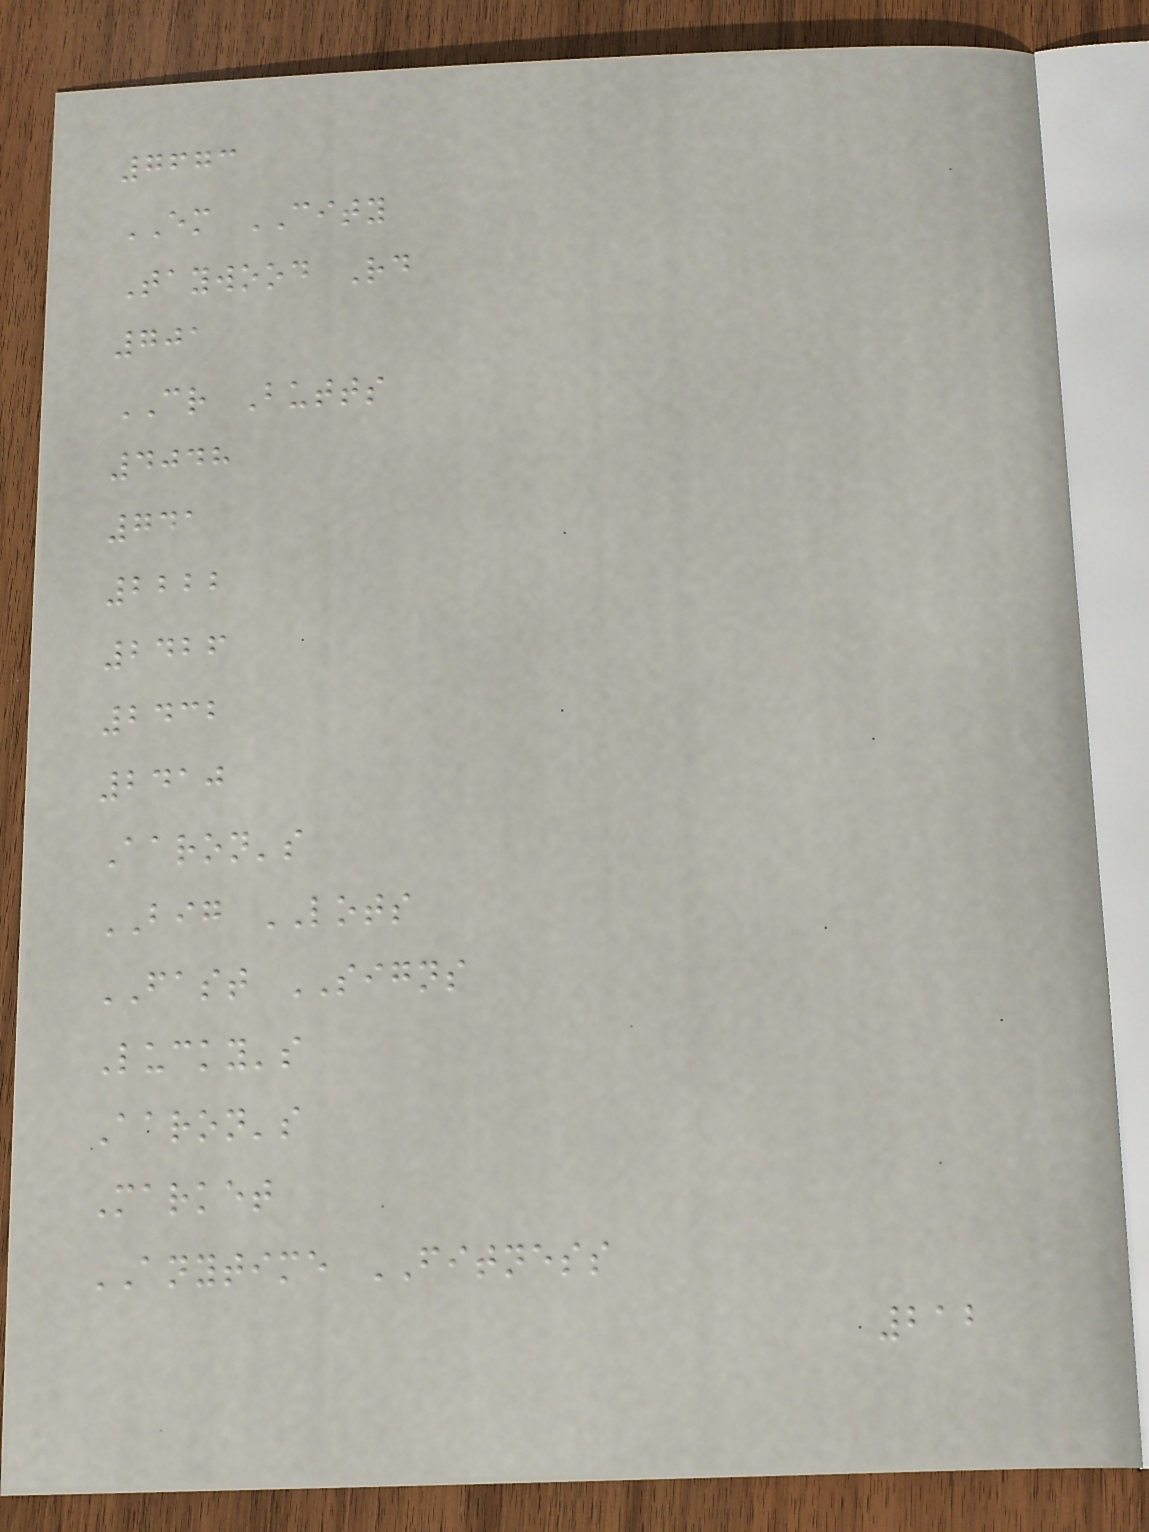7673
EM CITY
Taywood Rd
701
CR Butts
4048
741
2222
2426
2432
2410
Aaron's
BIG LOTS
FAST SIGNS
Lucky's
Aaron's
Market
ANYTIME FITNESS
212
